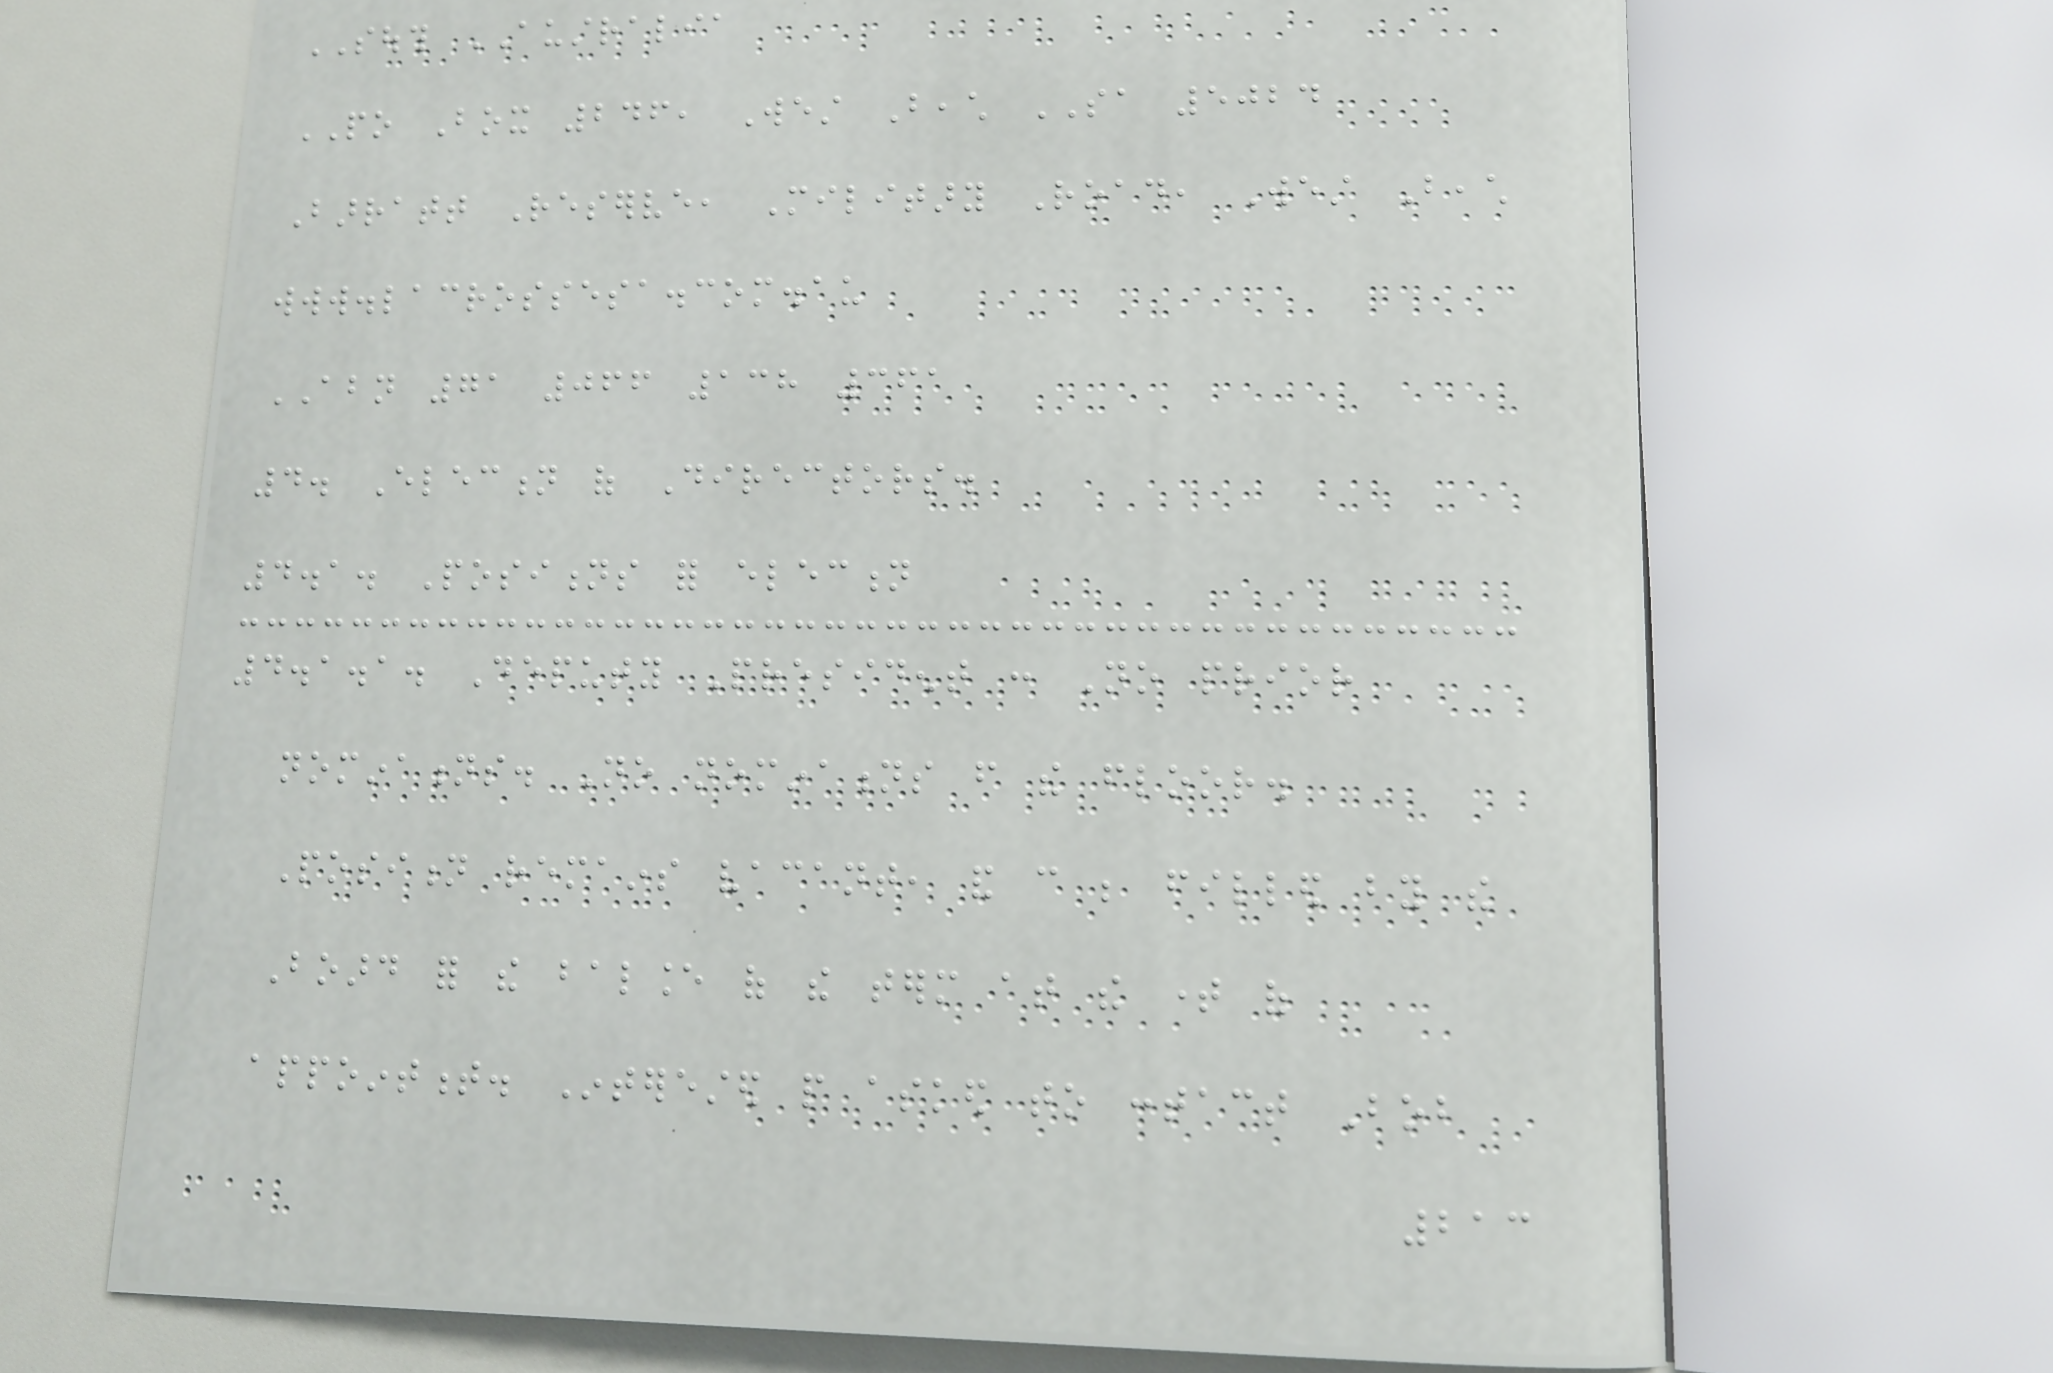SOUTH AUSTRALIA
PO Box 246, West Beach SA 5024
Barratt Reserve, Military Road, West Beach
www.lacrossesa.com.au
ABN 71 066 138 361
4. Election of Directors.
4.1. Positions for election
4.1.1. Deputy President : No prior
nominations. No nominations from the floor.
Position remains vacant, and can be filled by the
Board for the balance of the term at the time of
appointment. Interested people asked to contact Bob
213
